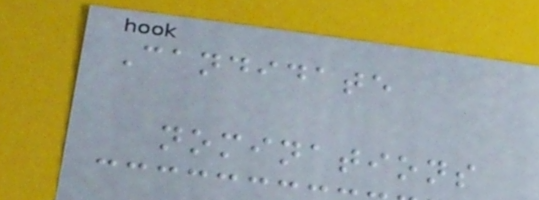Candidate
nominations
